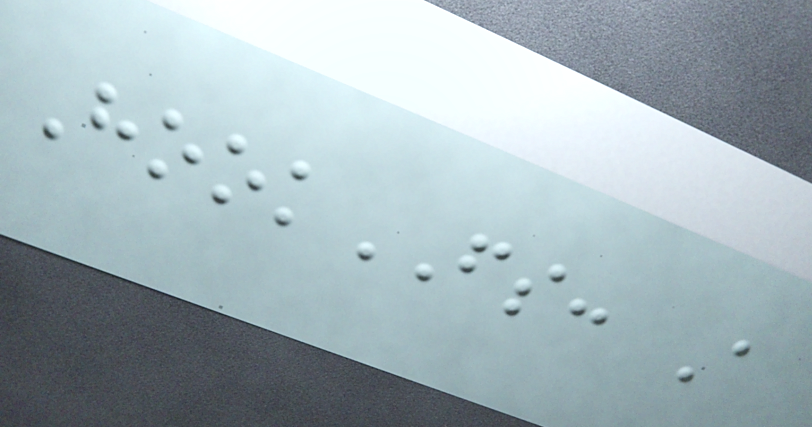HookFS: A
